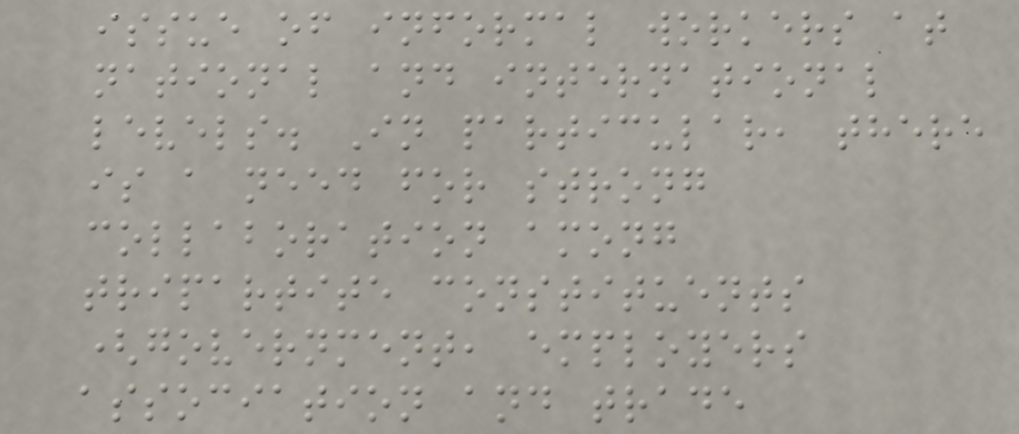issue of informal workers at
national and international
levels. In particular, there
is a need for strong
collaboration among
tripartite constituents
(government, employers
association and trade
